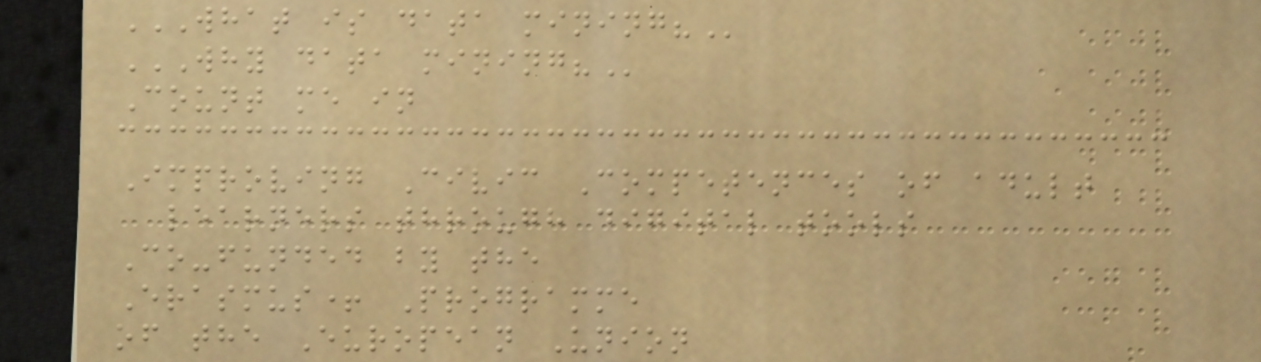WHAT IS DATA MINING?
WHY DATA MINING?
Count me in
Improving Civic Competences of adult
learners through digital tools
Co-funded by the
Erasmus+ Programme
of the European Union
